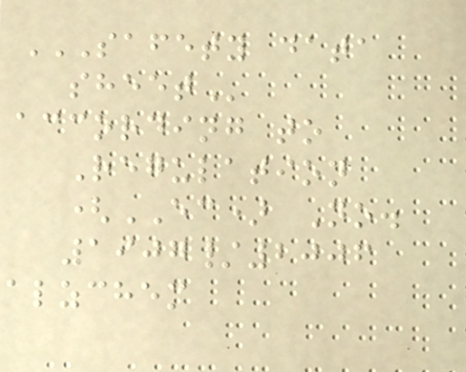SAFETY DATA
SHEET
according to
Regulation
(EC) No.
1907/2006
alzchem
